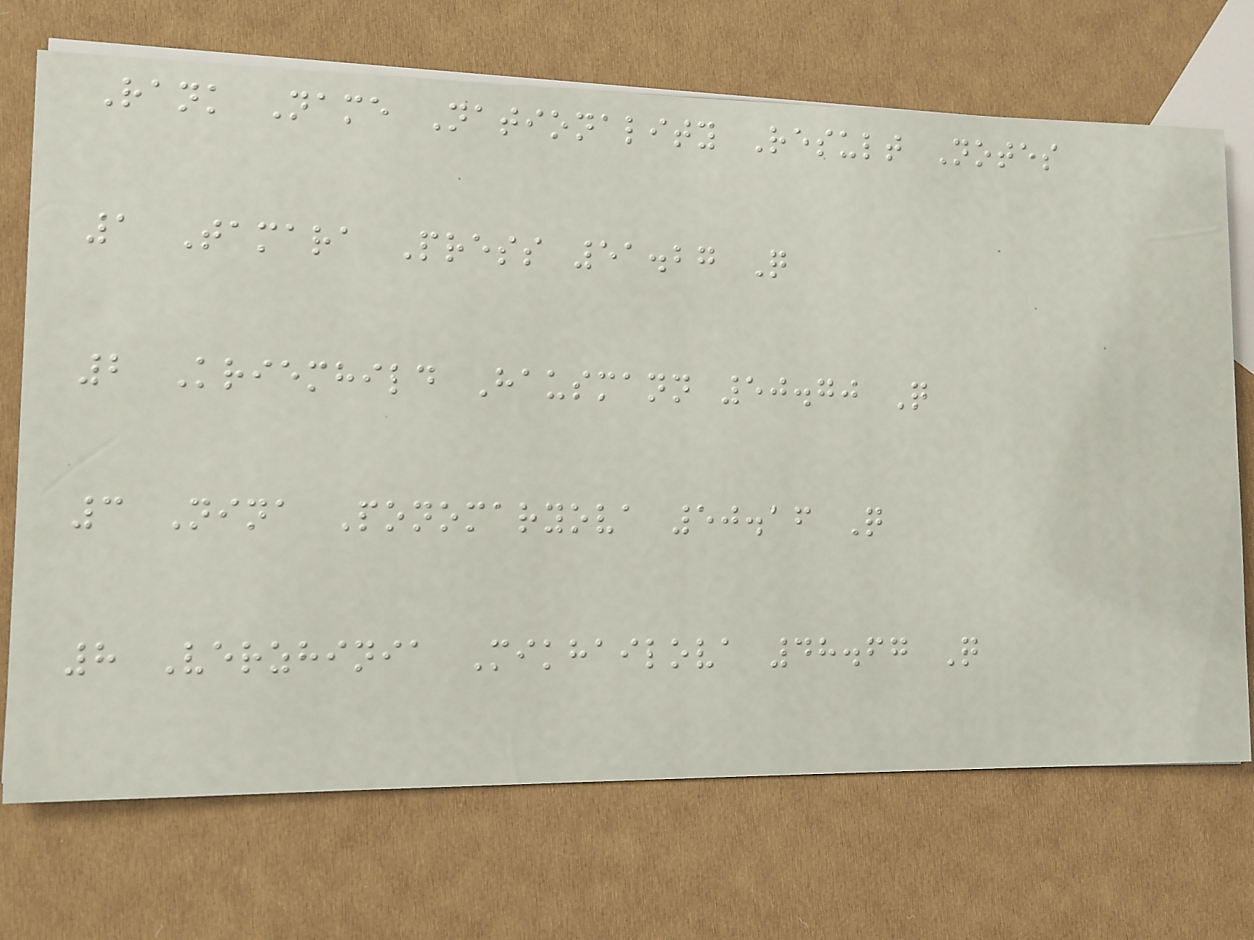Rank Name Nationality Result Notes
1 Tamara Press 51.27 Q
2 Kriemhild Hausmann 50.70 Q
3 Nina Ponomaryova 50.16 Q
8 Verzhinia Mikhailova 48.67 Q
